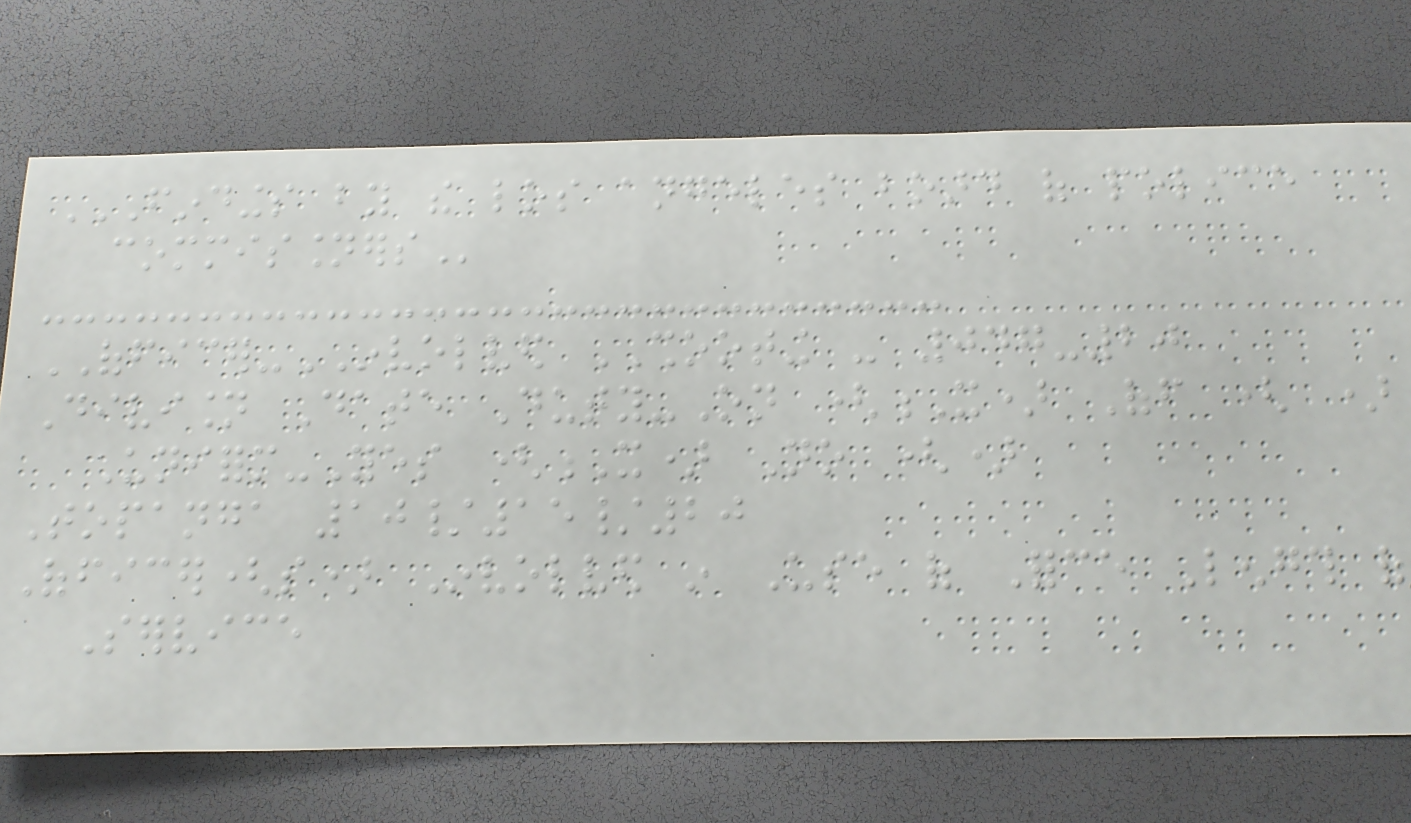FINDINGS BY THE LOS ANGELES BOARD OF POLICE
COMMISSIONERS
OFFICER-INVOLVED SHOOTING - 047-20
Division Date Duty-On (X) Off ( )
Uniform-Yes (X) No ()
Topanga 10/15/20
Officer(s) Involved in Use of Force Length of
Service
